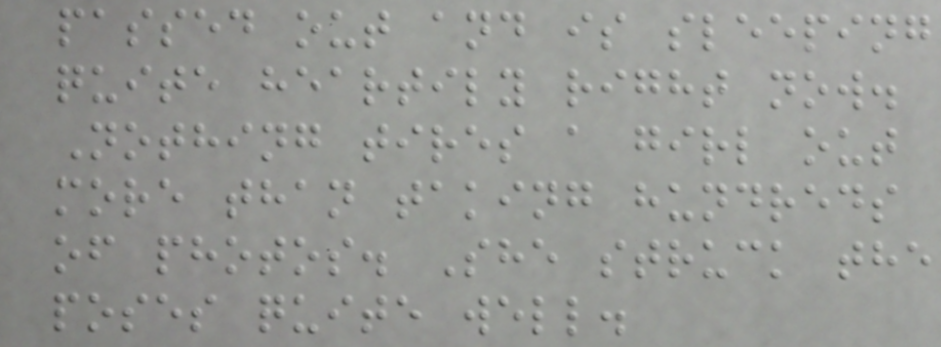passed out and is sleeping
quite heartily right now.
Nothing tires a girl out
more than taking hundreds
of photos. She struck the
poses quite well.
